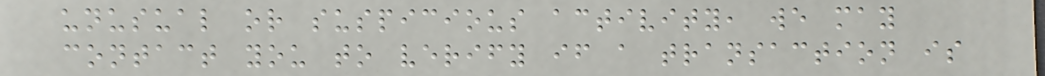unusual or suspicious activity, we may
contact you to verify if a transaction is
